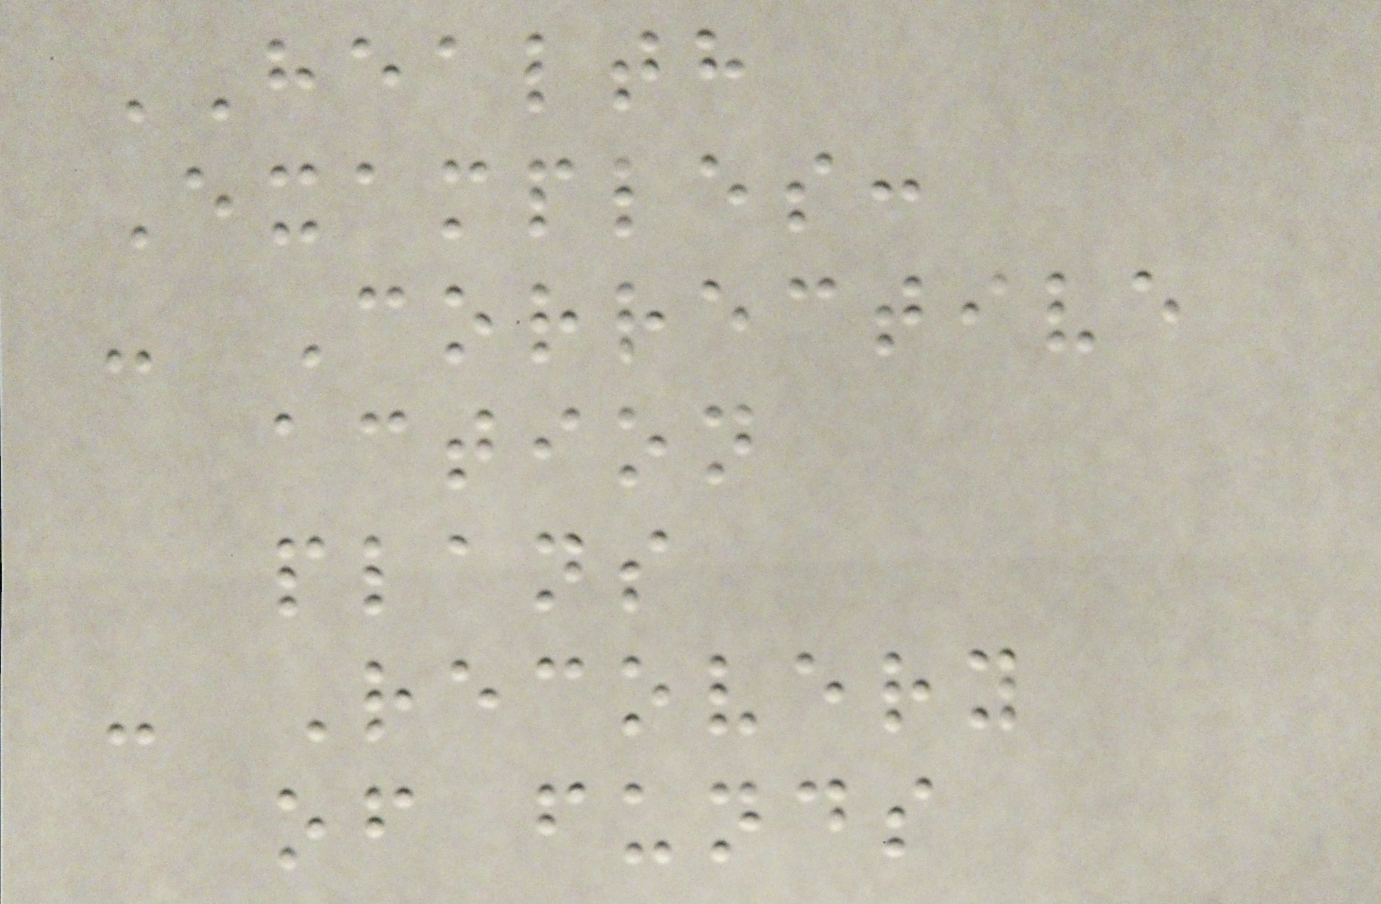HEALTH
Examples:
- Corrective
action
plans
- Recovery
of funds
